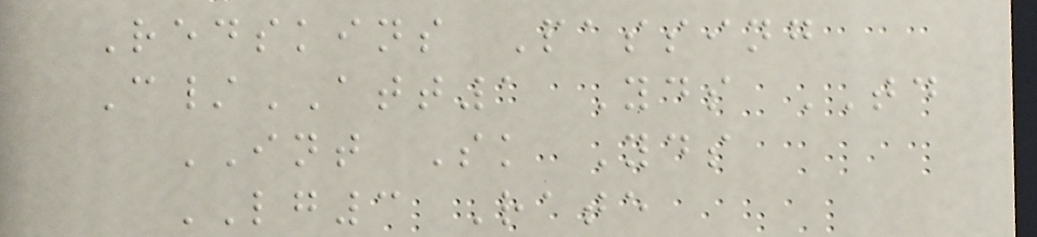Redskins Passing
C/ATT1 Yds TD
INT Sk Yds
LG3 Rate
